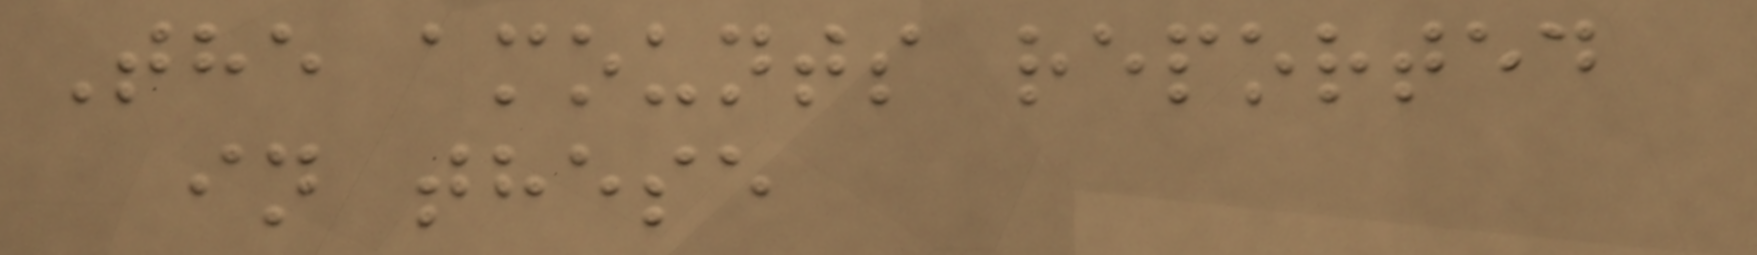The amounts reported
in these
